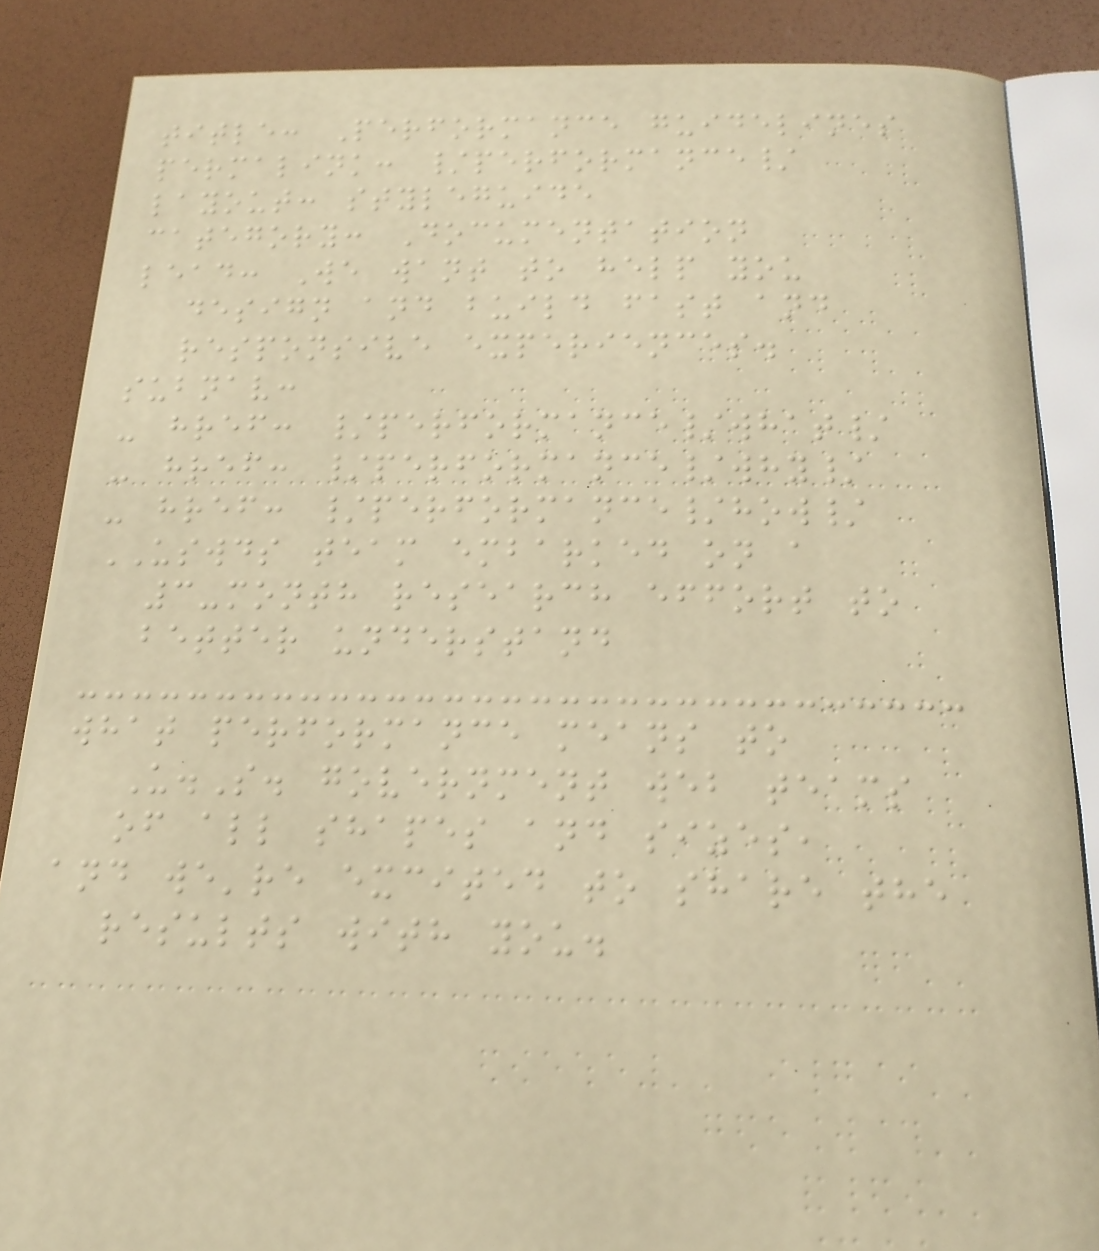title: Performance guidelines
permalink: /performance/
layout: styleguide
category: Documentation
lead: We want to help you
design and build fast and
responsive experiences.
subnav:
- href: /performance/what/
- href: /performance/why/
- href: /performance/how/
USWDS team embarked on a
3-month research effort to
better understand
what performance means to
U.S. government web teams
of all shapes and sizes,
and we're excited to share the
results with you.
